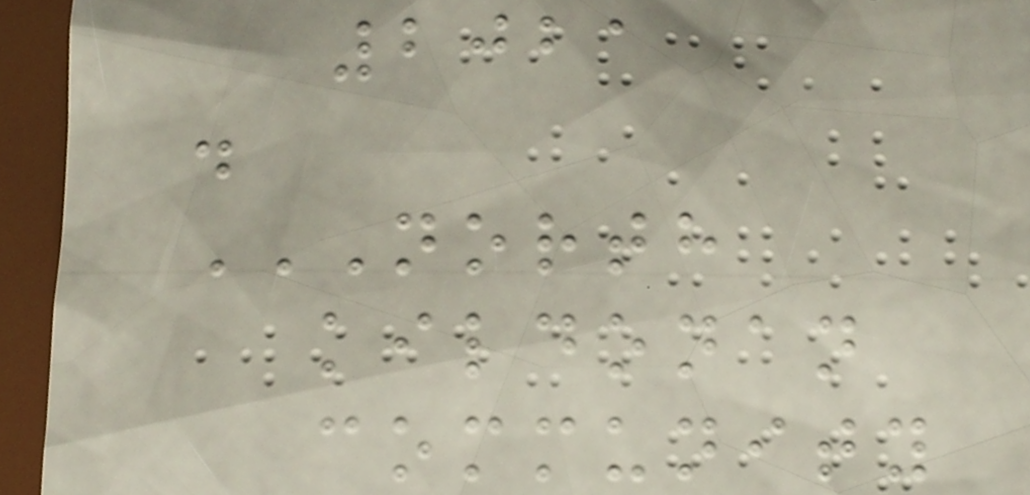2021
.
NORTH
KILDONAN
COMMUNITY
